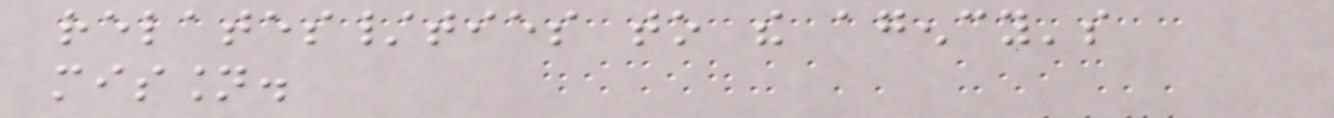relates/ties to the agency's
mission.
